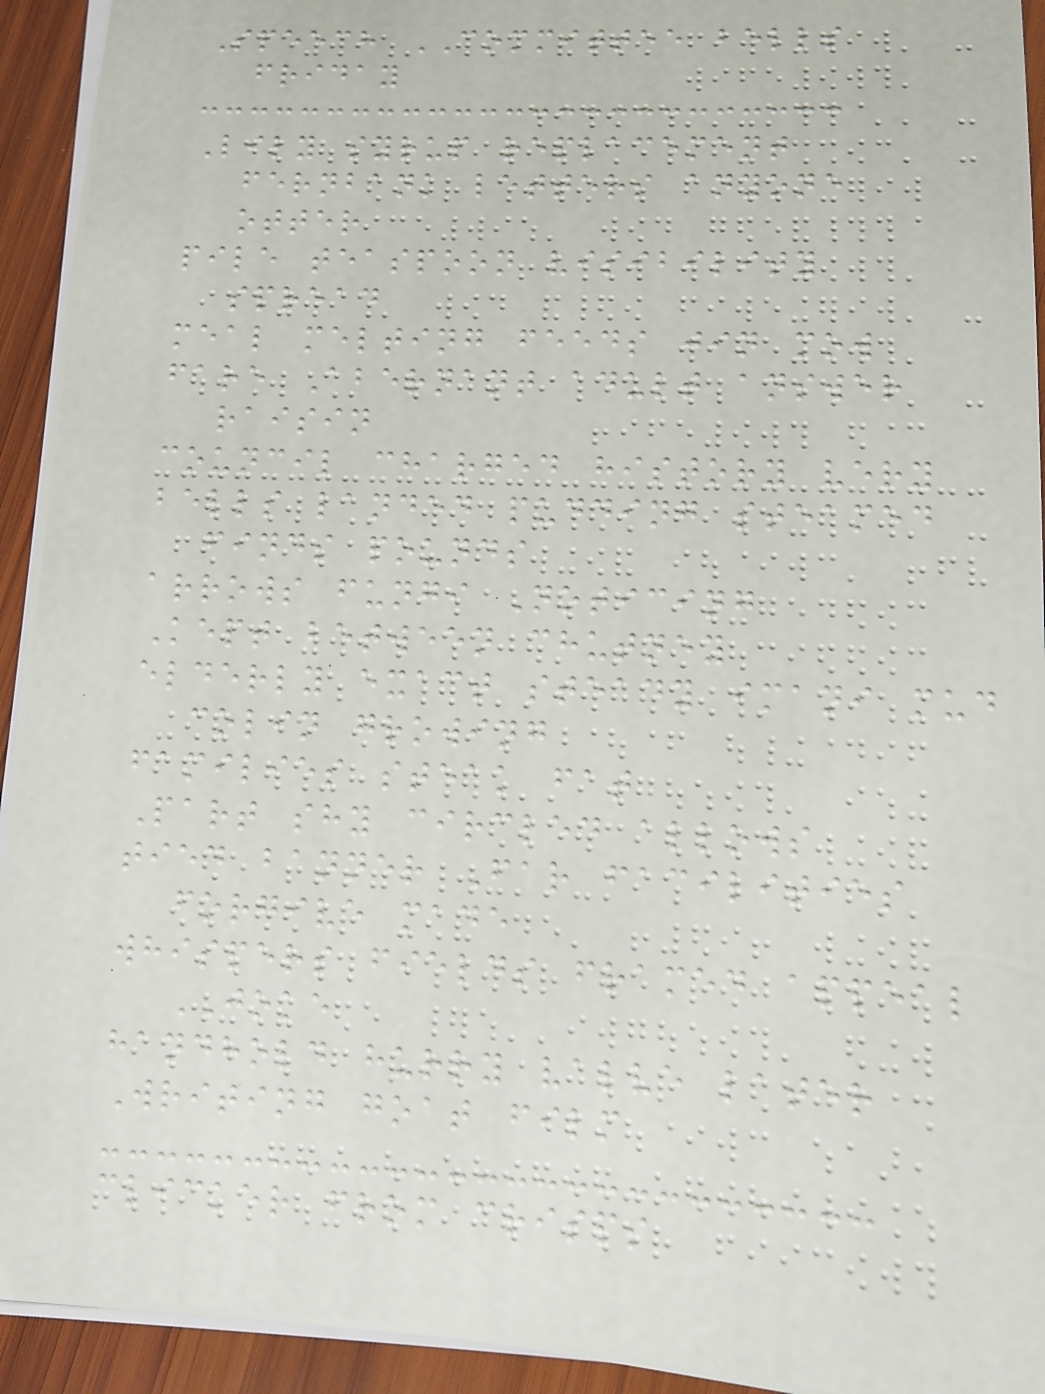Speech COMMITTEE bells
friday
Lily syrup replacement
fernbank letters anyone
otter
pile teaspoon visibility
spread
meal melting feeds jin mow
fare Abernant adult answer
raisin
council charged history very
bells landed pudding steamed
finds pounds
arrows fungi Noticing
Kept between chutney
elderly exact steady imani mud
colin growing
families steak fat
Part shy circled allows
tied banner Far facilities
forgive made
whispers fields framed appeal
JOKE
handhold hurry valve later
Writing goat film
clicker from crisps
